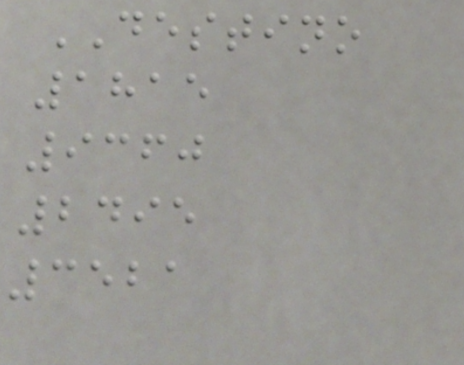DESTINO
1815
9360
2495
3521
